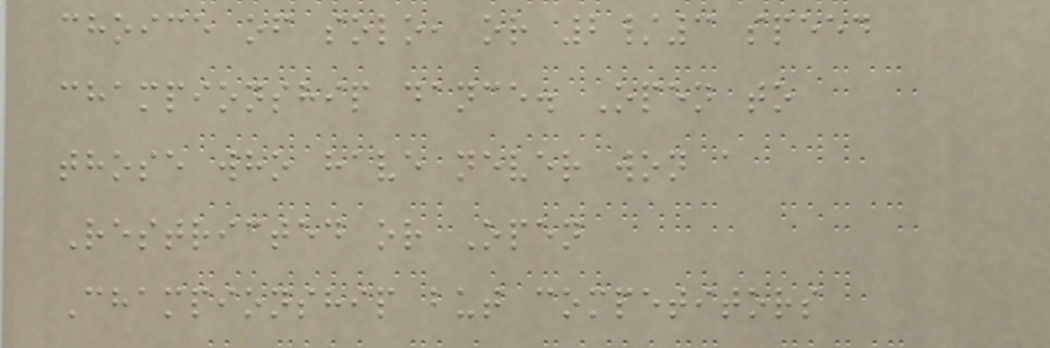choice of solo, or 2/3 speed
championship dance. Open to
those who have never won a
Restricted or Open
Championship but competitors
